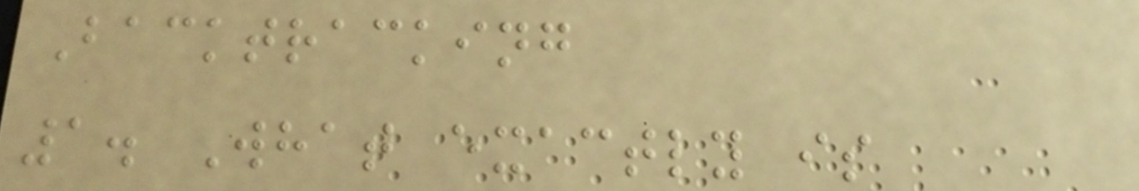Backtracking
1. What exactly is
